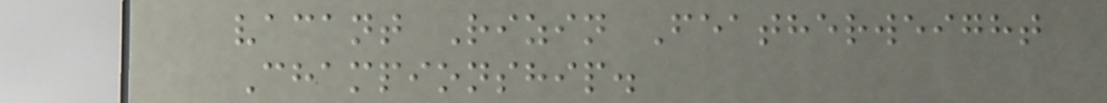vacant Rizin Featherweight
Championship.
